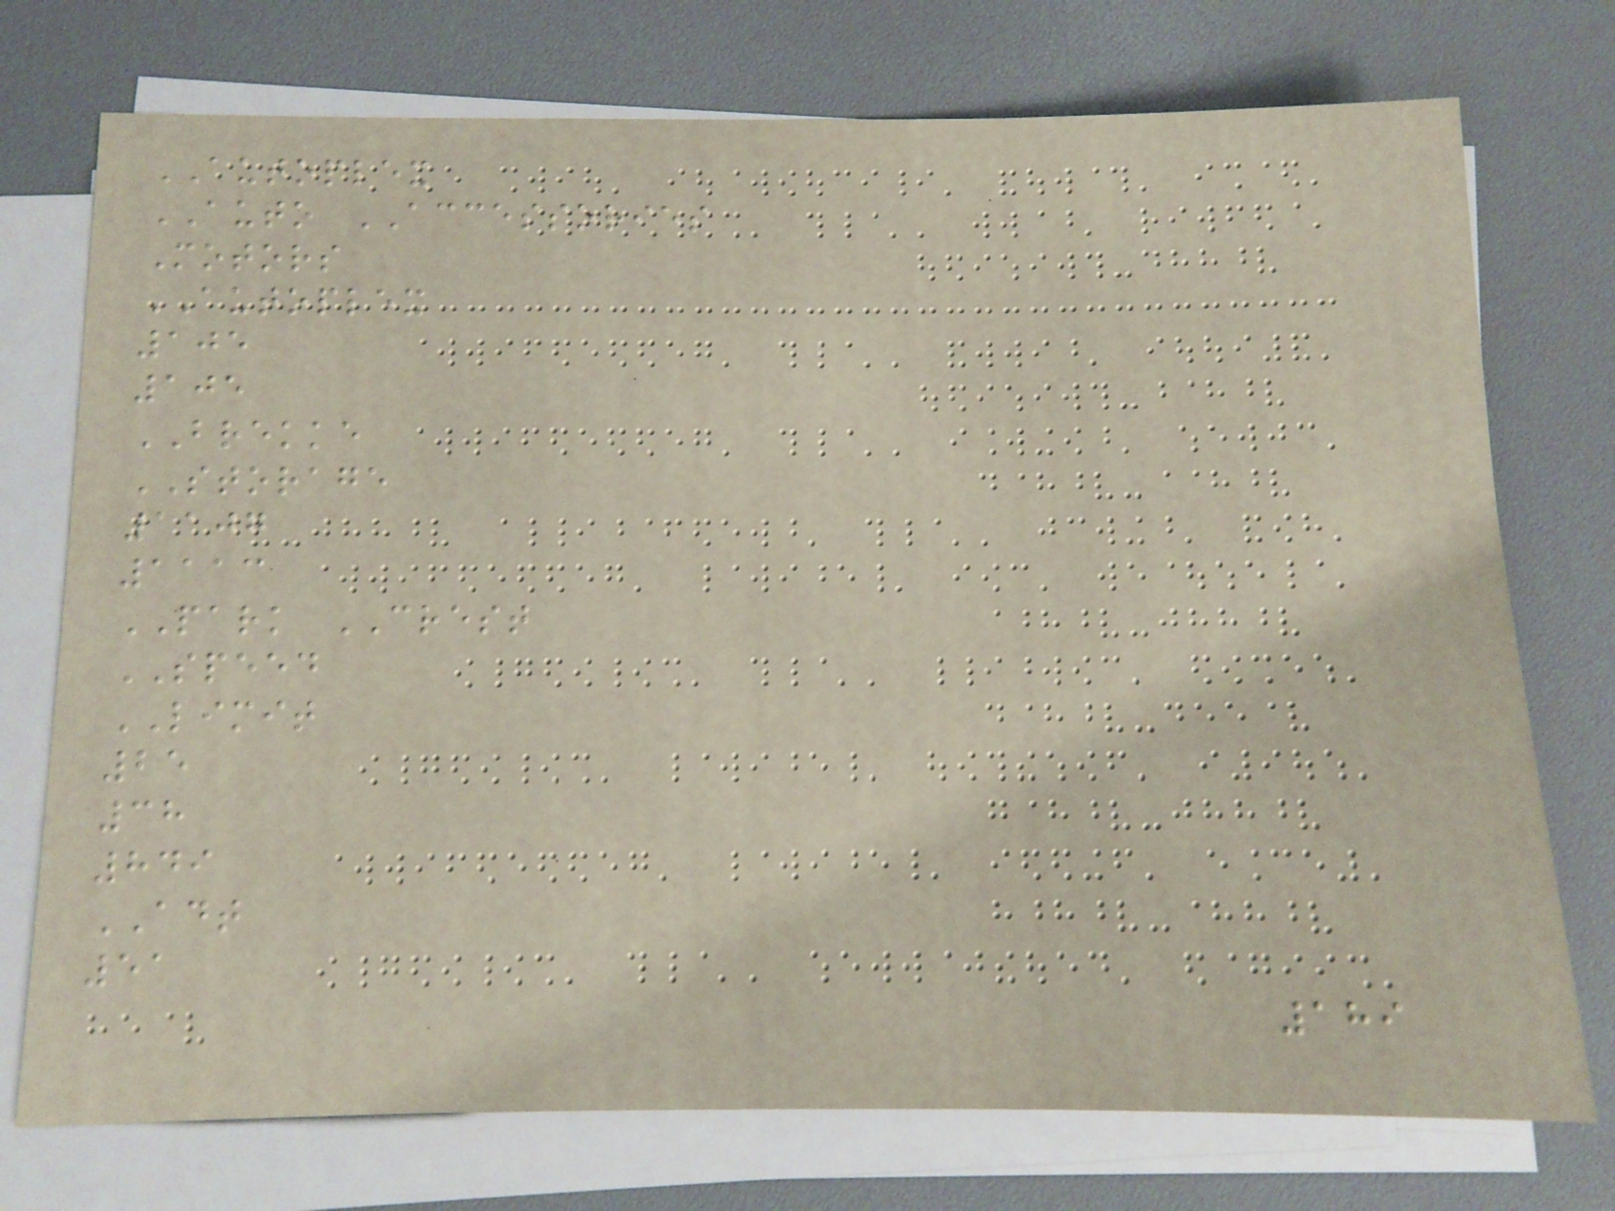AUTOPLEX
AUTO ACCESSORIES
Motors
AUTOPLEX
105
105
BREKKE
STORAGE
1107
1113
PARK CREST
SPEED
LIMIT
25
38
849
ADT
51
189
